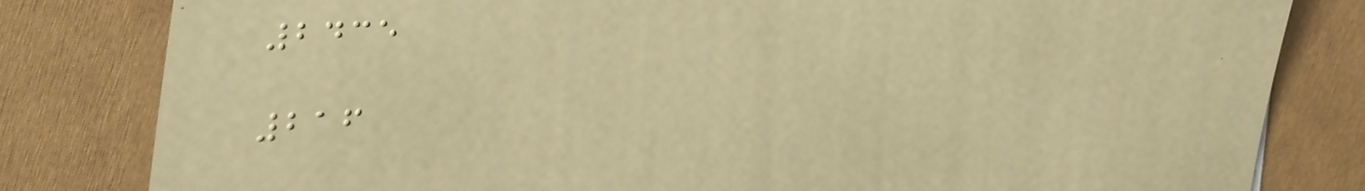2435
216
